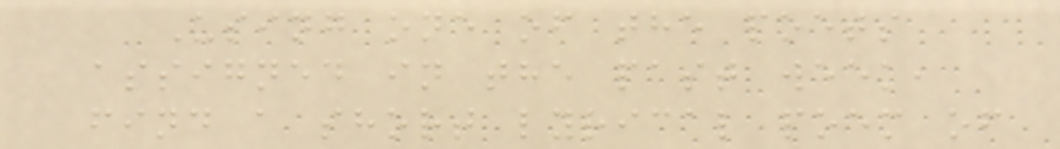Using one of the poets
assigned in the past week,
find a short lyrical poem of
